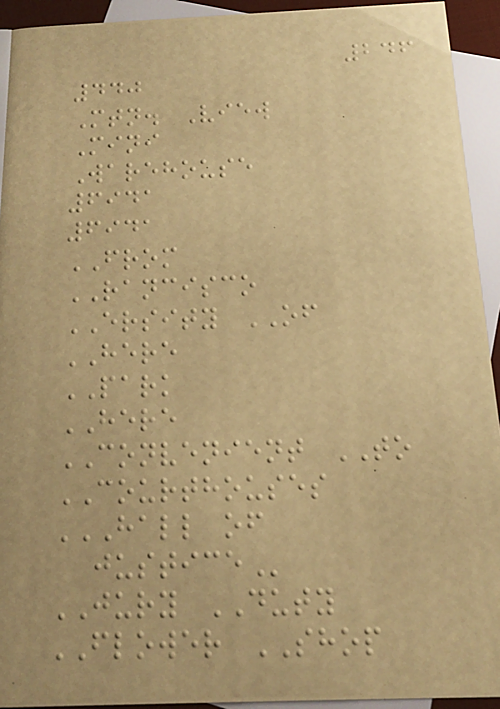246
440
Mtn. View
Mini
Warehouse
6941
6941
FROM
RANCISCO
ERSITY OF
HERE
PARK
HERE
CONVENIENT TO
COURTHOUSES
HALL OF
JUSTICE
JURY DUTY
FLOWER SHOP
